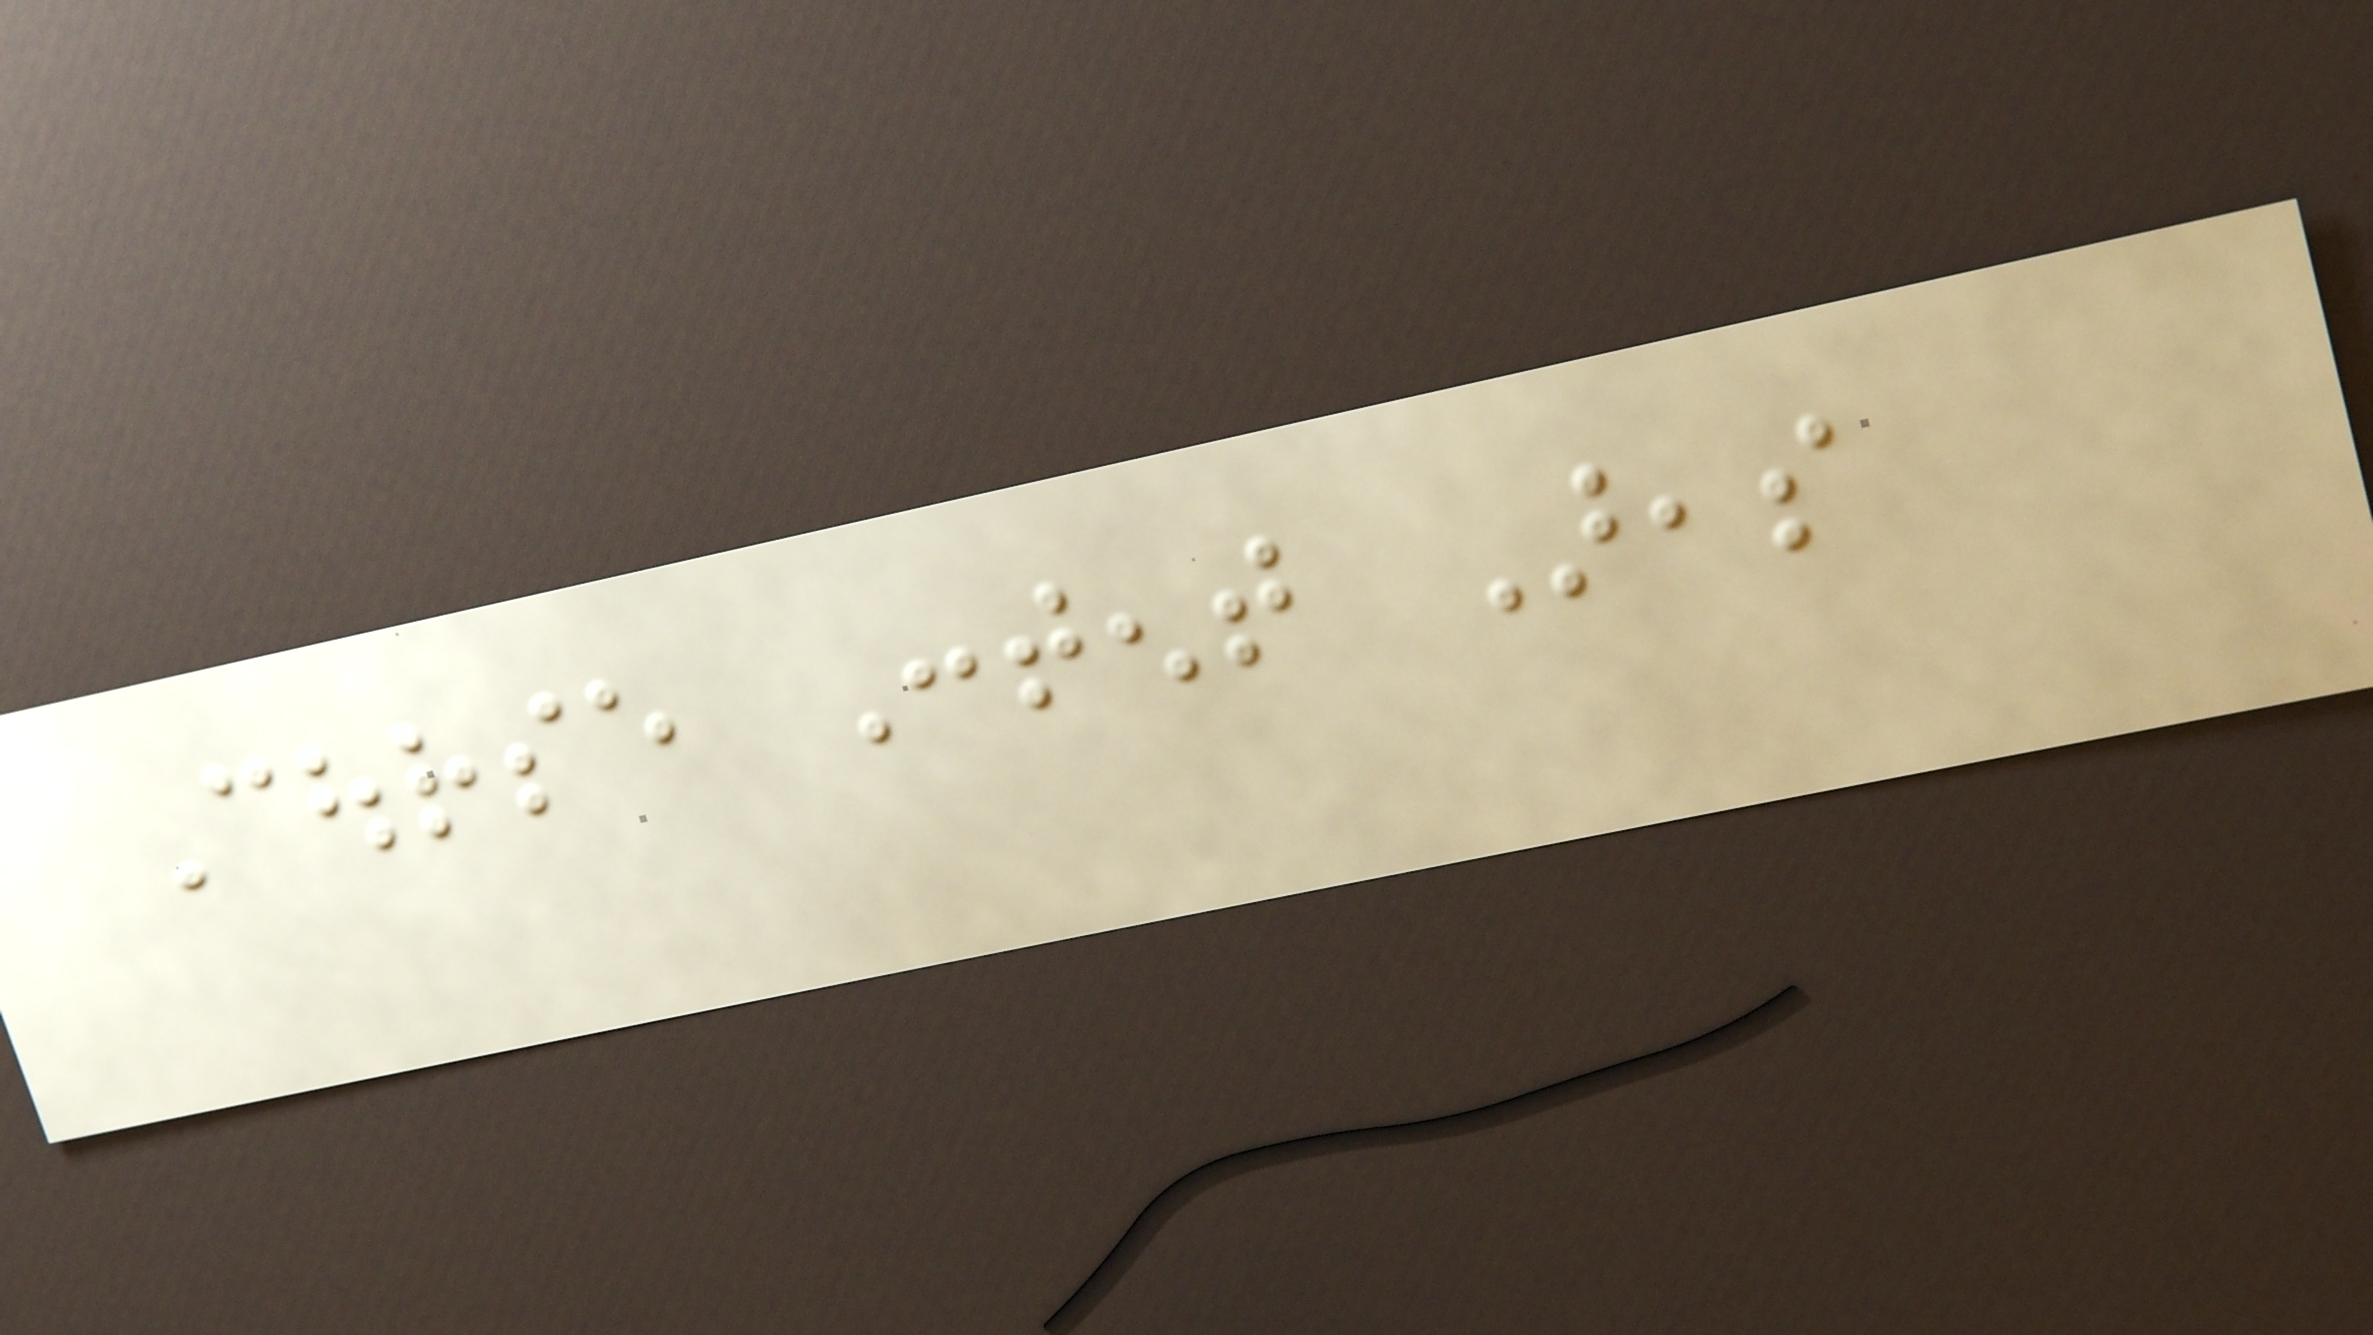Course Content Areas
